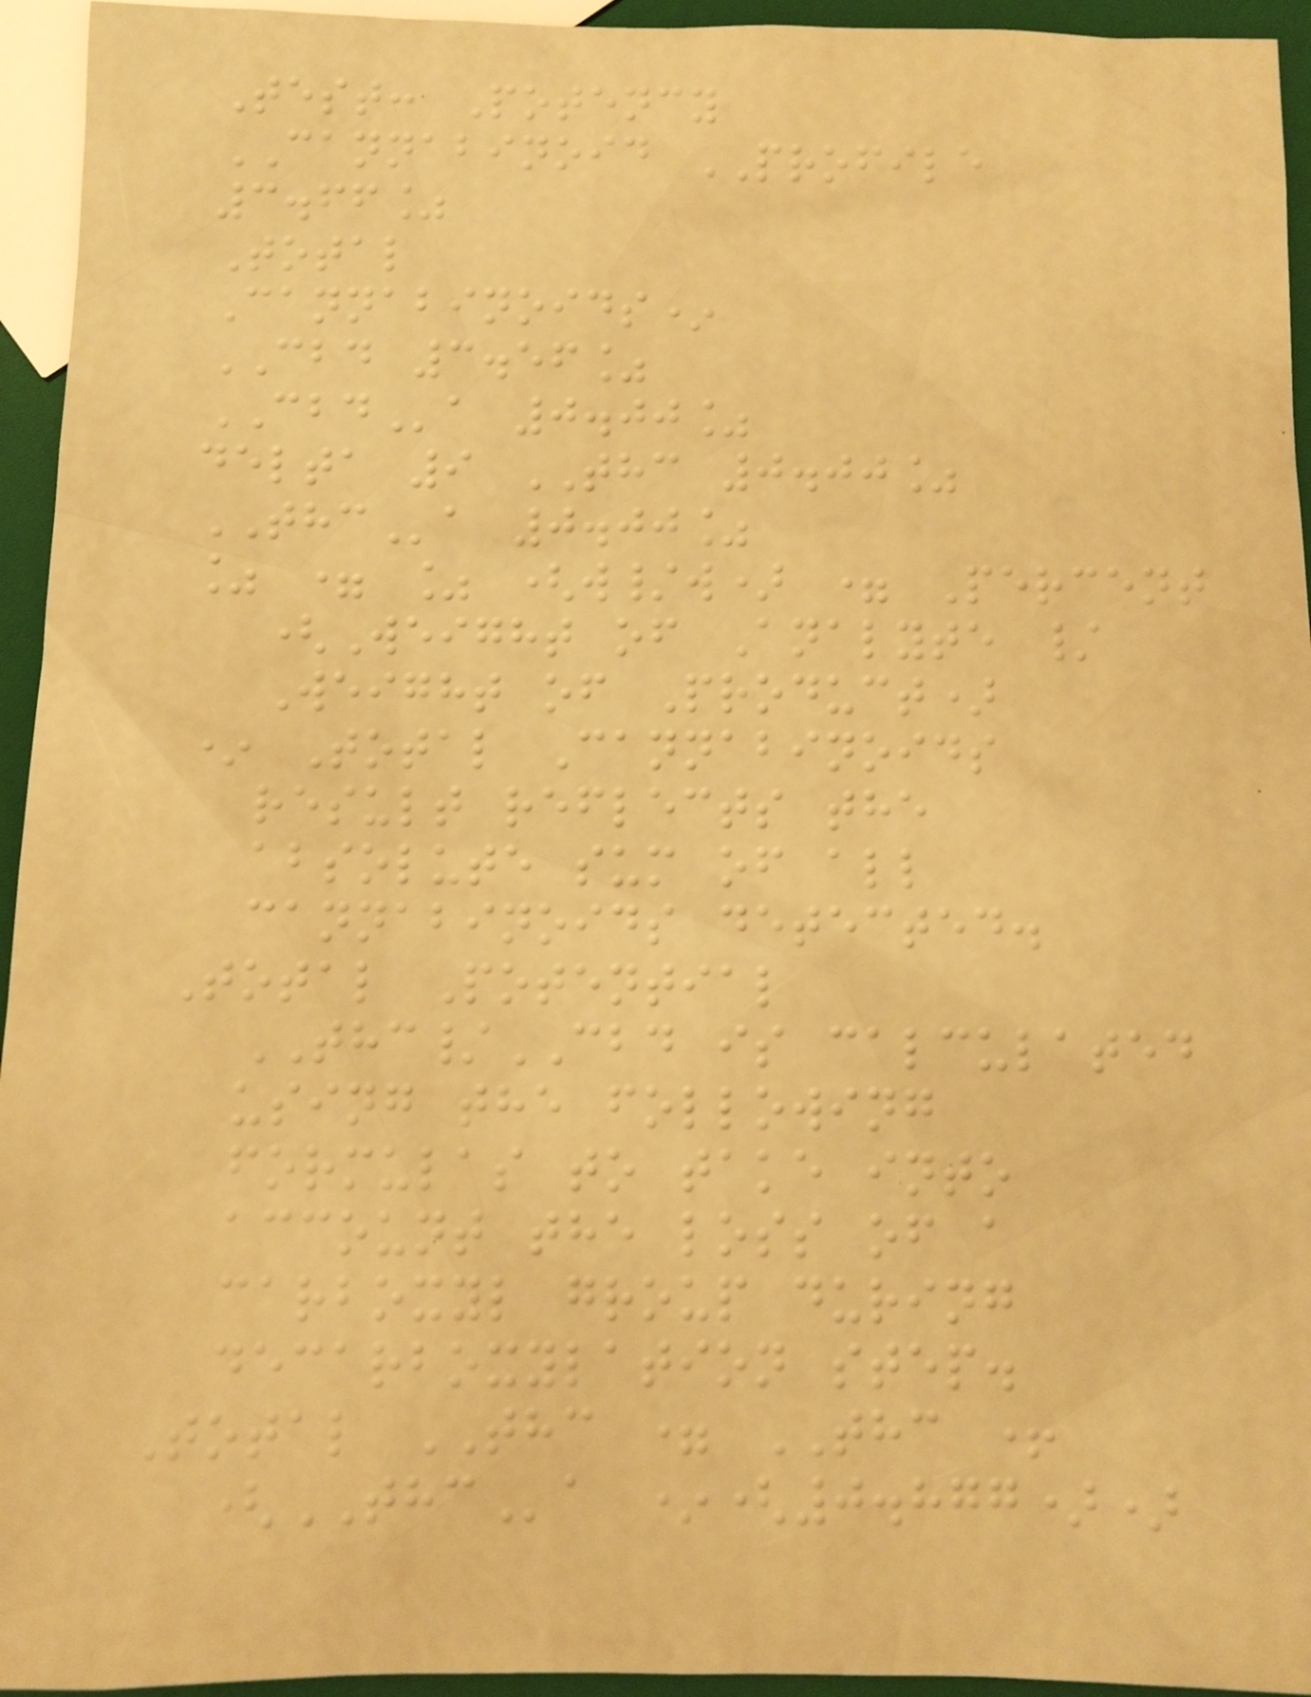Test: Potency
CANNABINOID PROFILE
3.66%
Total
Cannabinoids*
CBD 3.56%
CBDa 0.00%
delta 9 THC 0.00%
THCa 0.00%
% = % (w/w) = Percent
(Weight of Analyte /
Weight of Product)
* Total Cannabinoids
result reflects the
absolute sum of all
cannabinoids detected.
Total Potential
THC/CBD is calculated
using the following
formulas to take into
account the loss of a
carboxyl group during
decarboxylation step.
Total THC = THC +
(THCa *(0.877))
